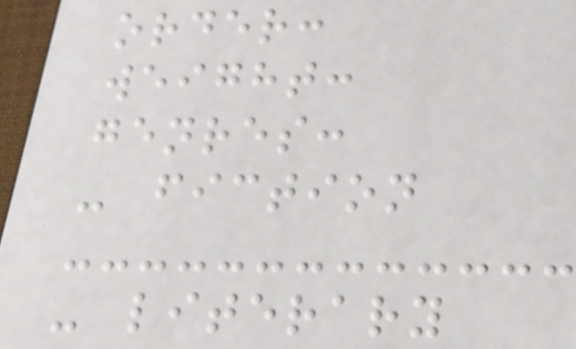order:
weight:
genres:
- fiction
- literary
